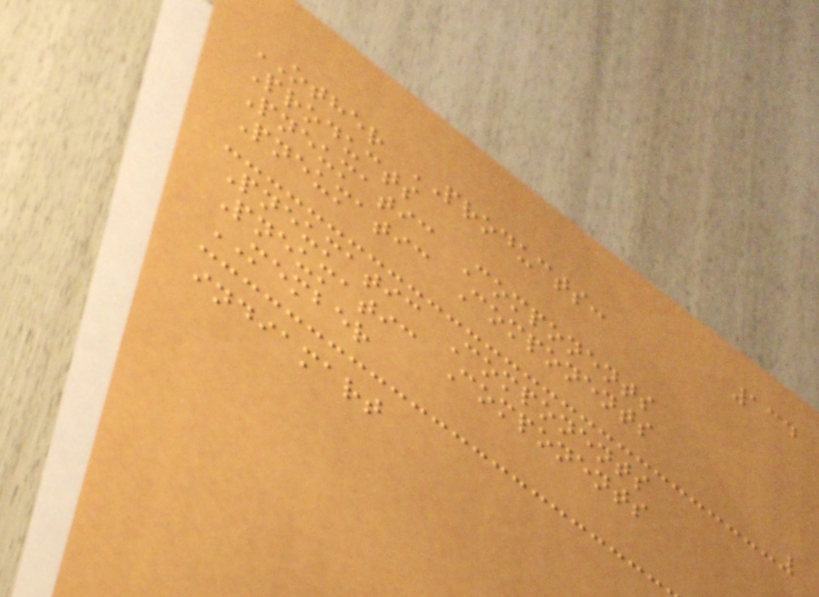134
OTHER PRODUCTS:
Products
Pneumatic Components
Pneumatic Components
Pneumatic Components
Pneumatic Components
MEMBER
indiamart
